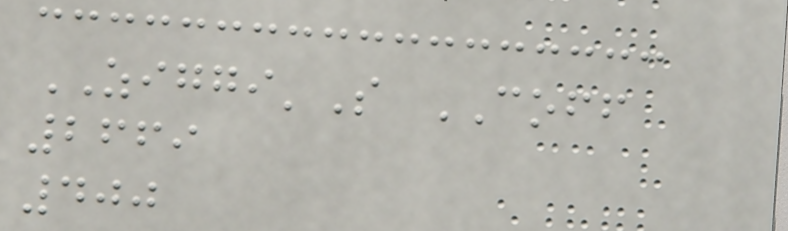ZIGGI'S COFF
2669
400
